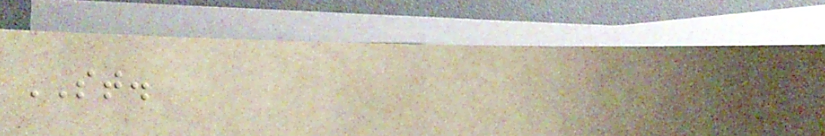ST.
